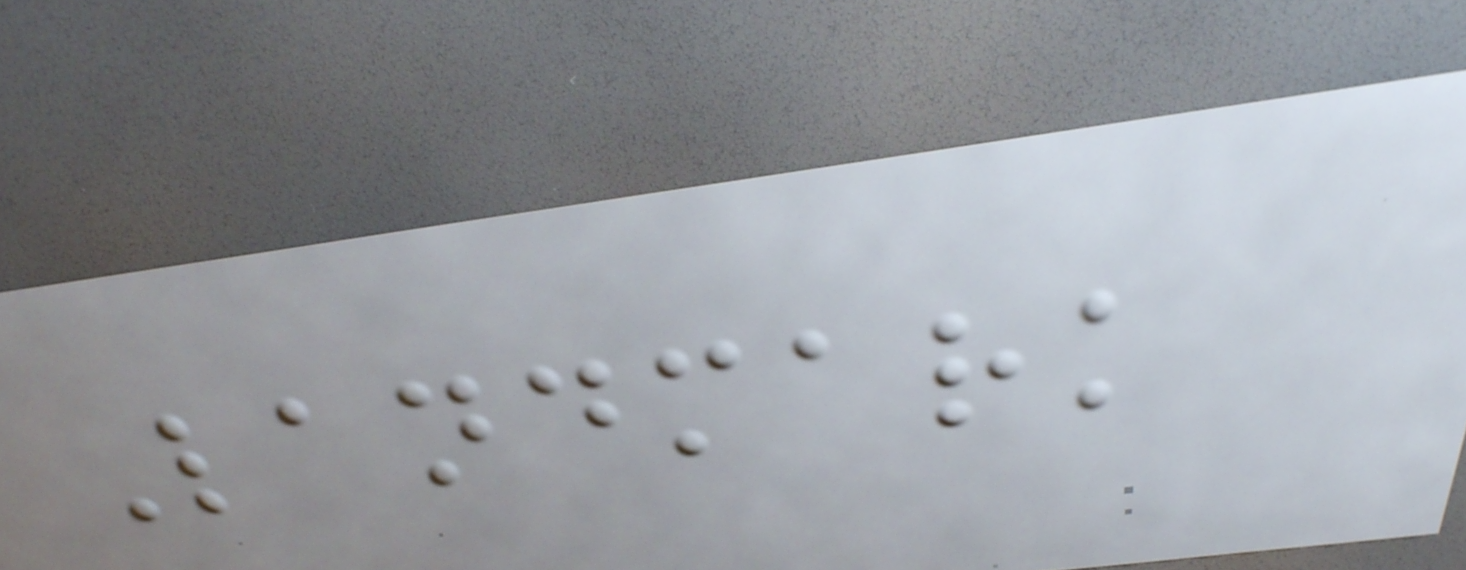Landmark
